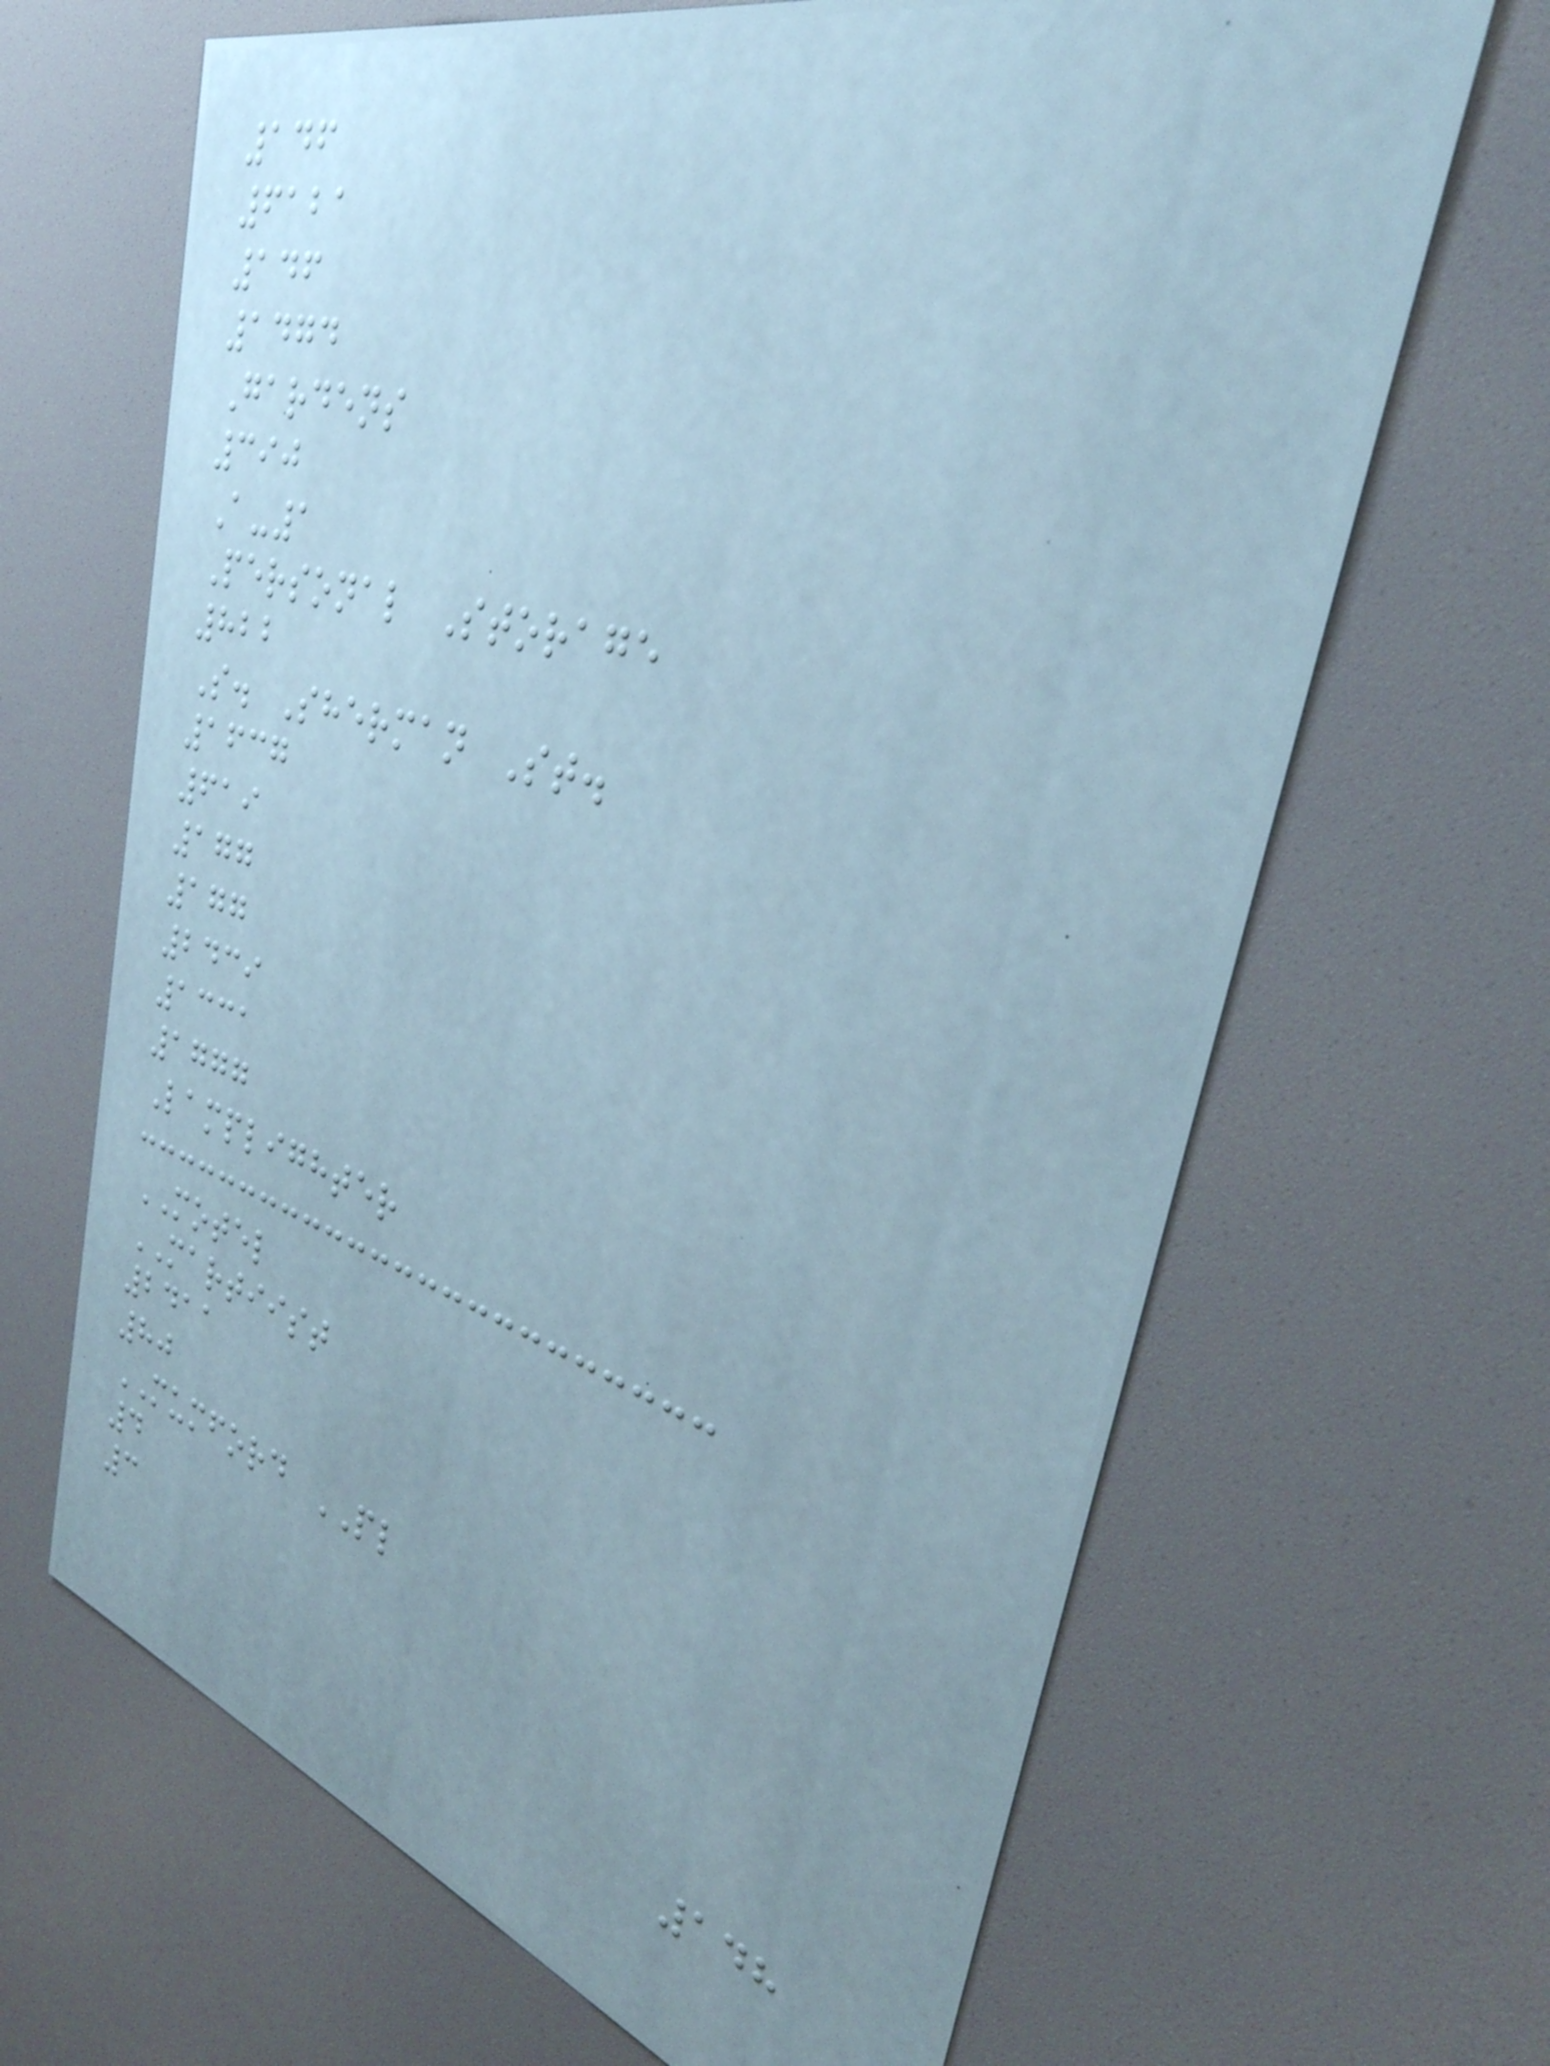146
6121
146
1474
Gardens
390
A-1
Personal Storage
822
S. Sherman St.
1637
619
177
177
2439
1331
1777
Lamplighter
MOTEL
MARTIIST
2411
80
MUMFORD PL
4
3
148
